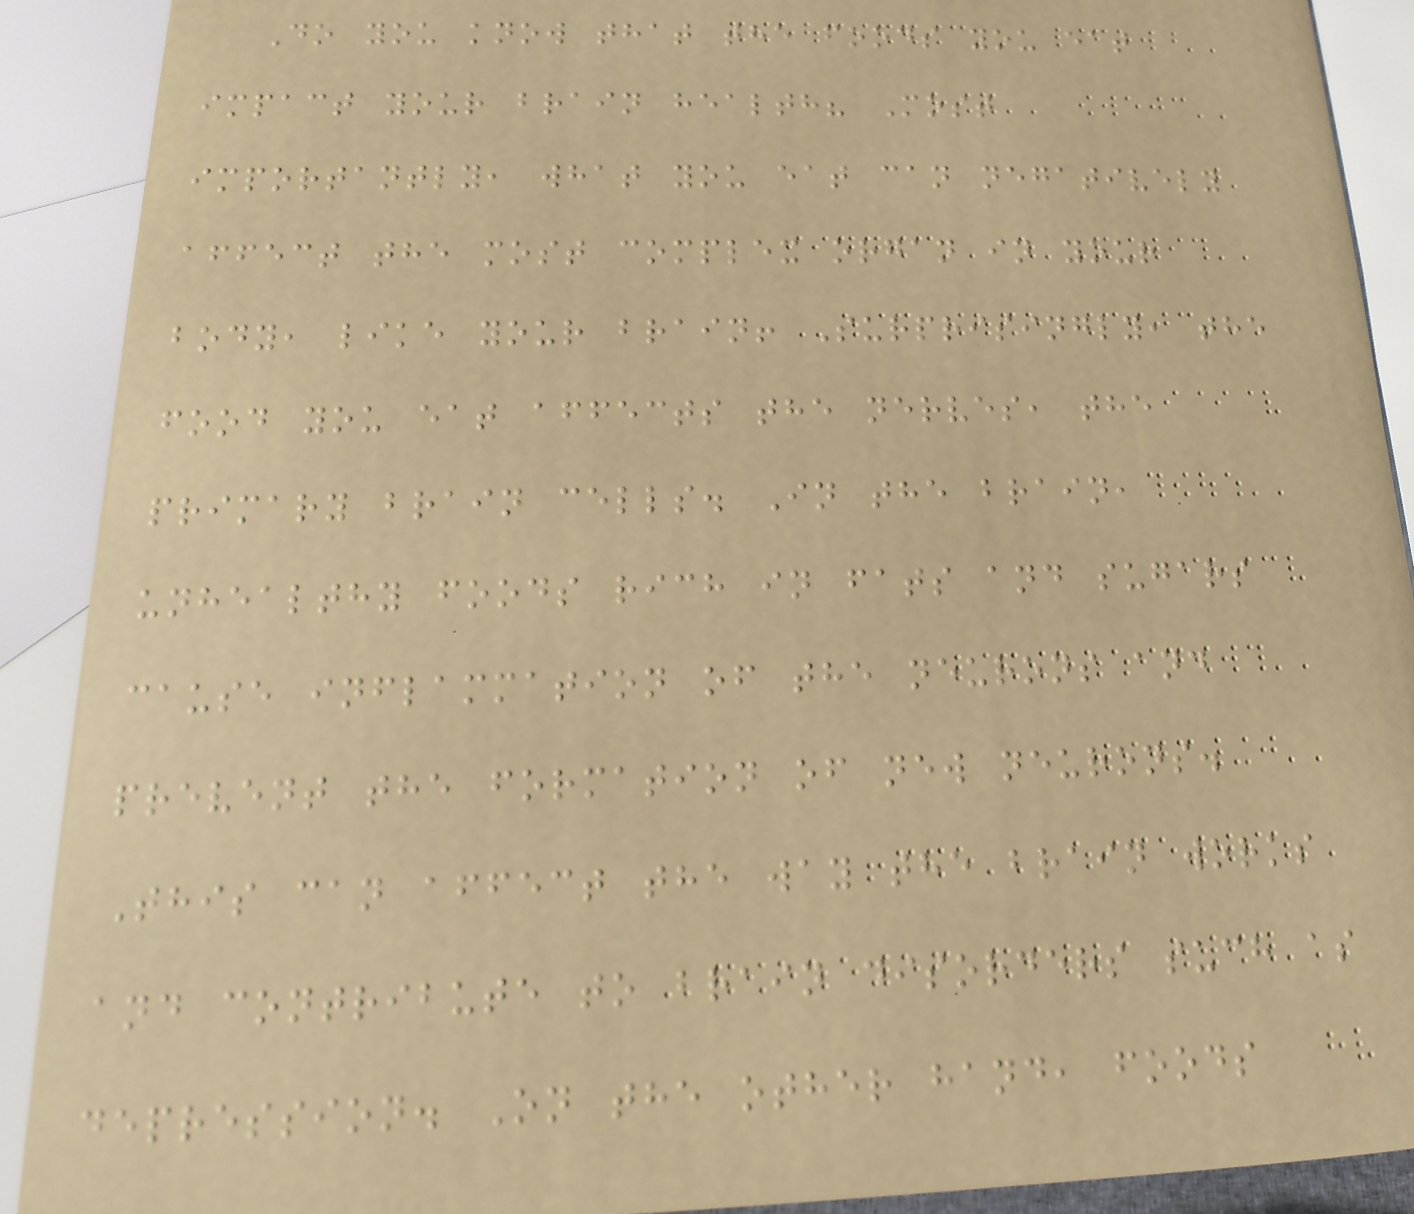Do you know that the foods you eat
impact your brain health? Most
importantly, what you eat can negatively
affect the most complex organ in your
body, like your brain! Surprisingly, the
food you eat affects the nerves, the
primary brain cells. In the brain,
unhealthy foods rich in fats and sugars
cause inflammation of the neurons and
prevent the formation of new neurons.
This can affect the way the brain works
and contribute to brain disorders such as
depression. On the other hand, foods
